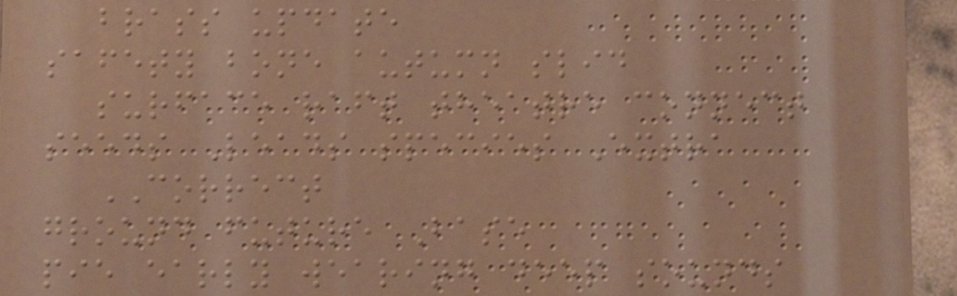brass update
safety bone autumn slid
surface raft theatre connect
seeds Leads species Extra
CORRECT
ground future Base
pie early wearing deep sounds
